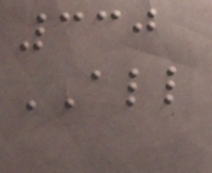330
ALL
